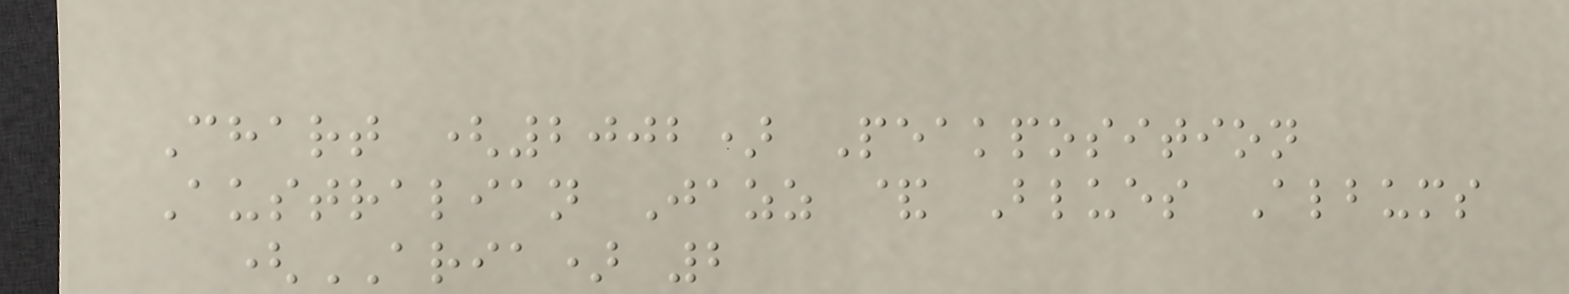Chart (2002) Peakposition
Australian Jazz & Blues Albums
(ARIA) 2
